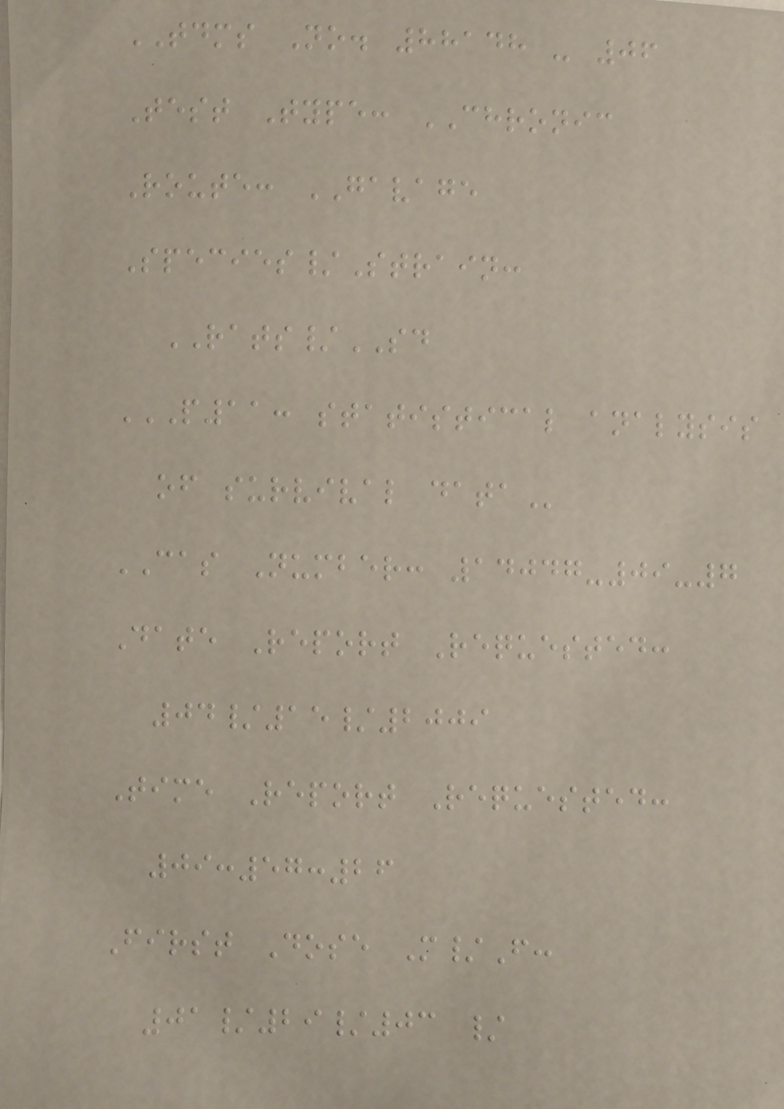TDMS No. 88148 - 06
Test Type: CHRONIC
Route: GAVAGE
Species/Strain:
RATS/SD
P11: STATISTICAL ANALYSIS
OF SURVIVAL DATA
CAS Number: 14047-09-7
Date Report Requested:
04/15/2009
Time Report Requested:
09:57:26
First Dose M/F:
01/29/03 /
